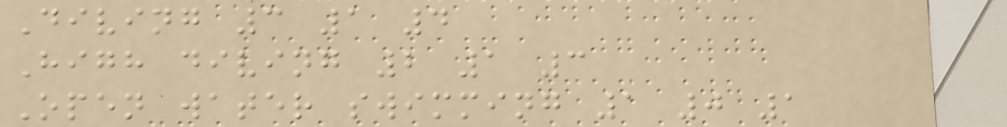Diving 3 1 4
High diving 2 1 3
Open water swimming 1 0 1
